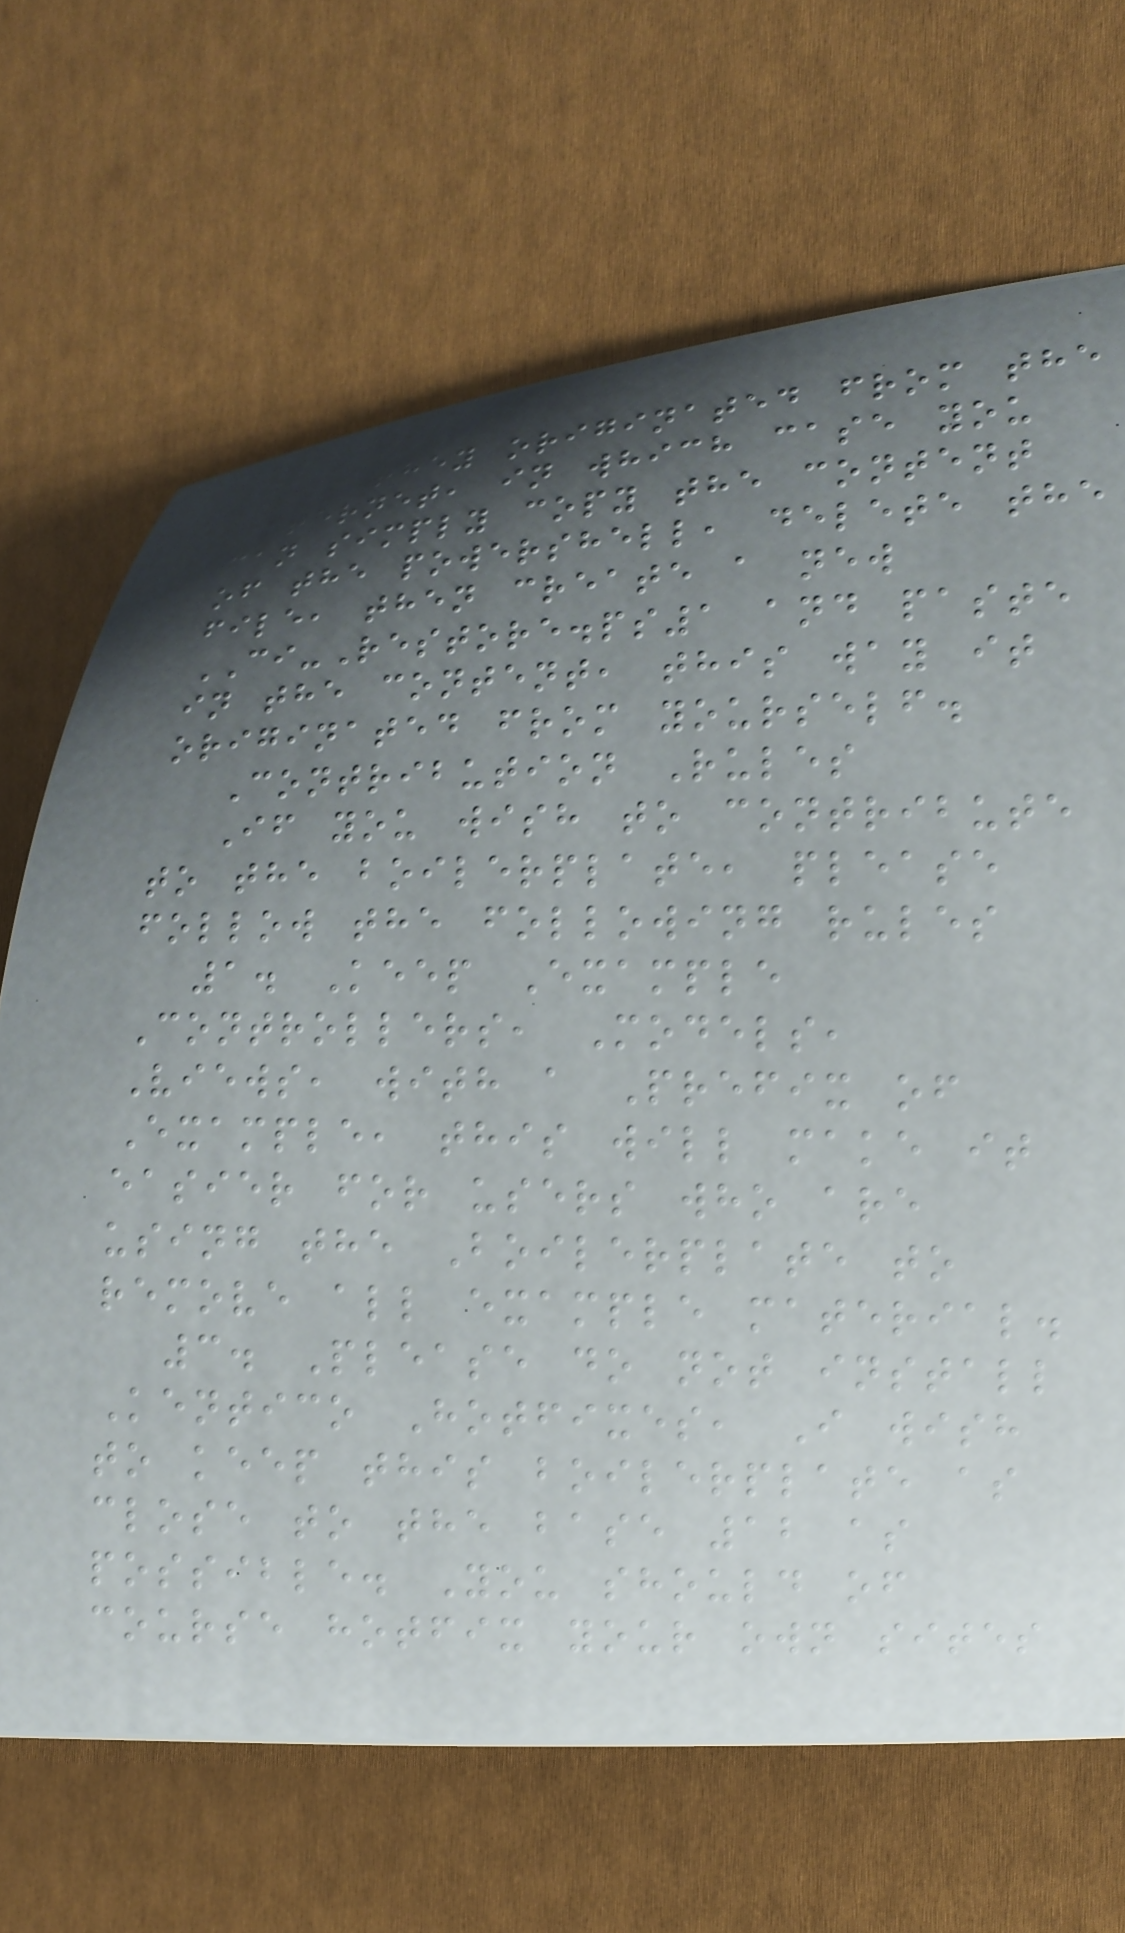if they originated from the
internet, in which case you
can simply copy the content
of the powershell, delete the
file, then create a new
CI-Restore.ps1 and paste
in the content, this way it
originated from yourself.
Contribution Rules
If you wish to contribute
to the boilerplate, please
follow the following rules
1. Keep Example
Controllers, Models,
Views, with a Prefix of
Example, this will make it
easier for users who are
using the Boilerplate to
remove all example material.
3. Please do not install
Kentico Hotfixes, I wish
to keep this boilerplate as
close to the base 12 as
possible. You should of
course hotfix your own sites
